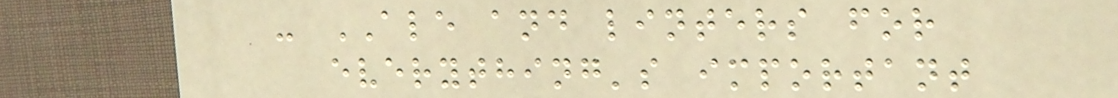- ALE and linters for
everything's important
